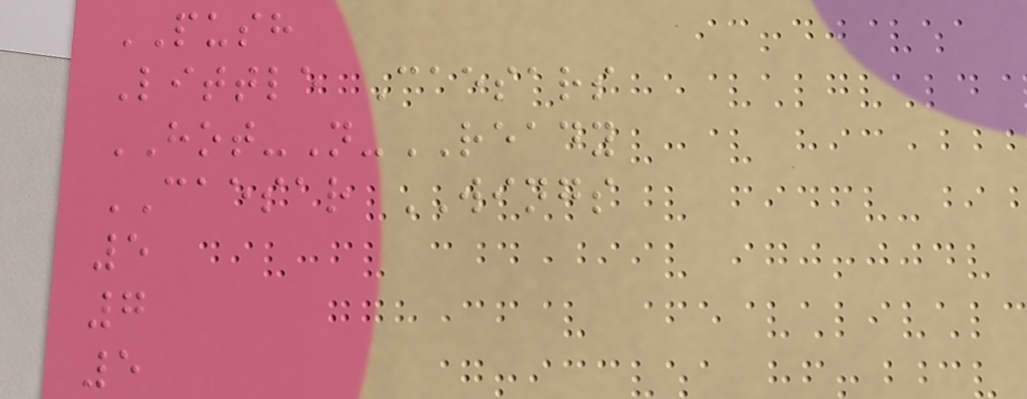PUSH
Little Caesars
HOT-N-READY
CAESAR WINGS
5
7
5
